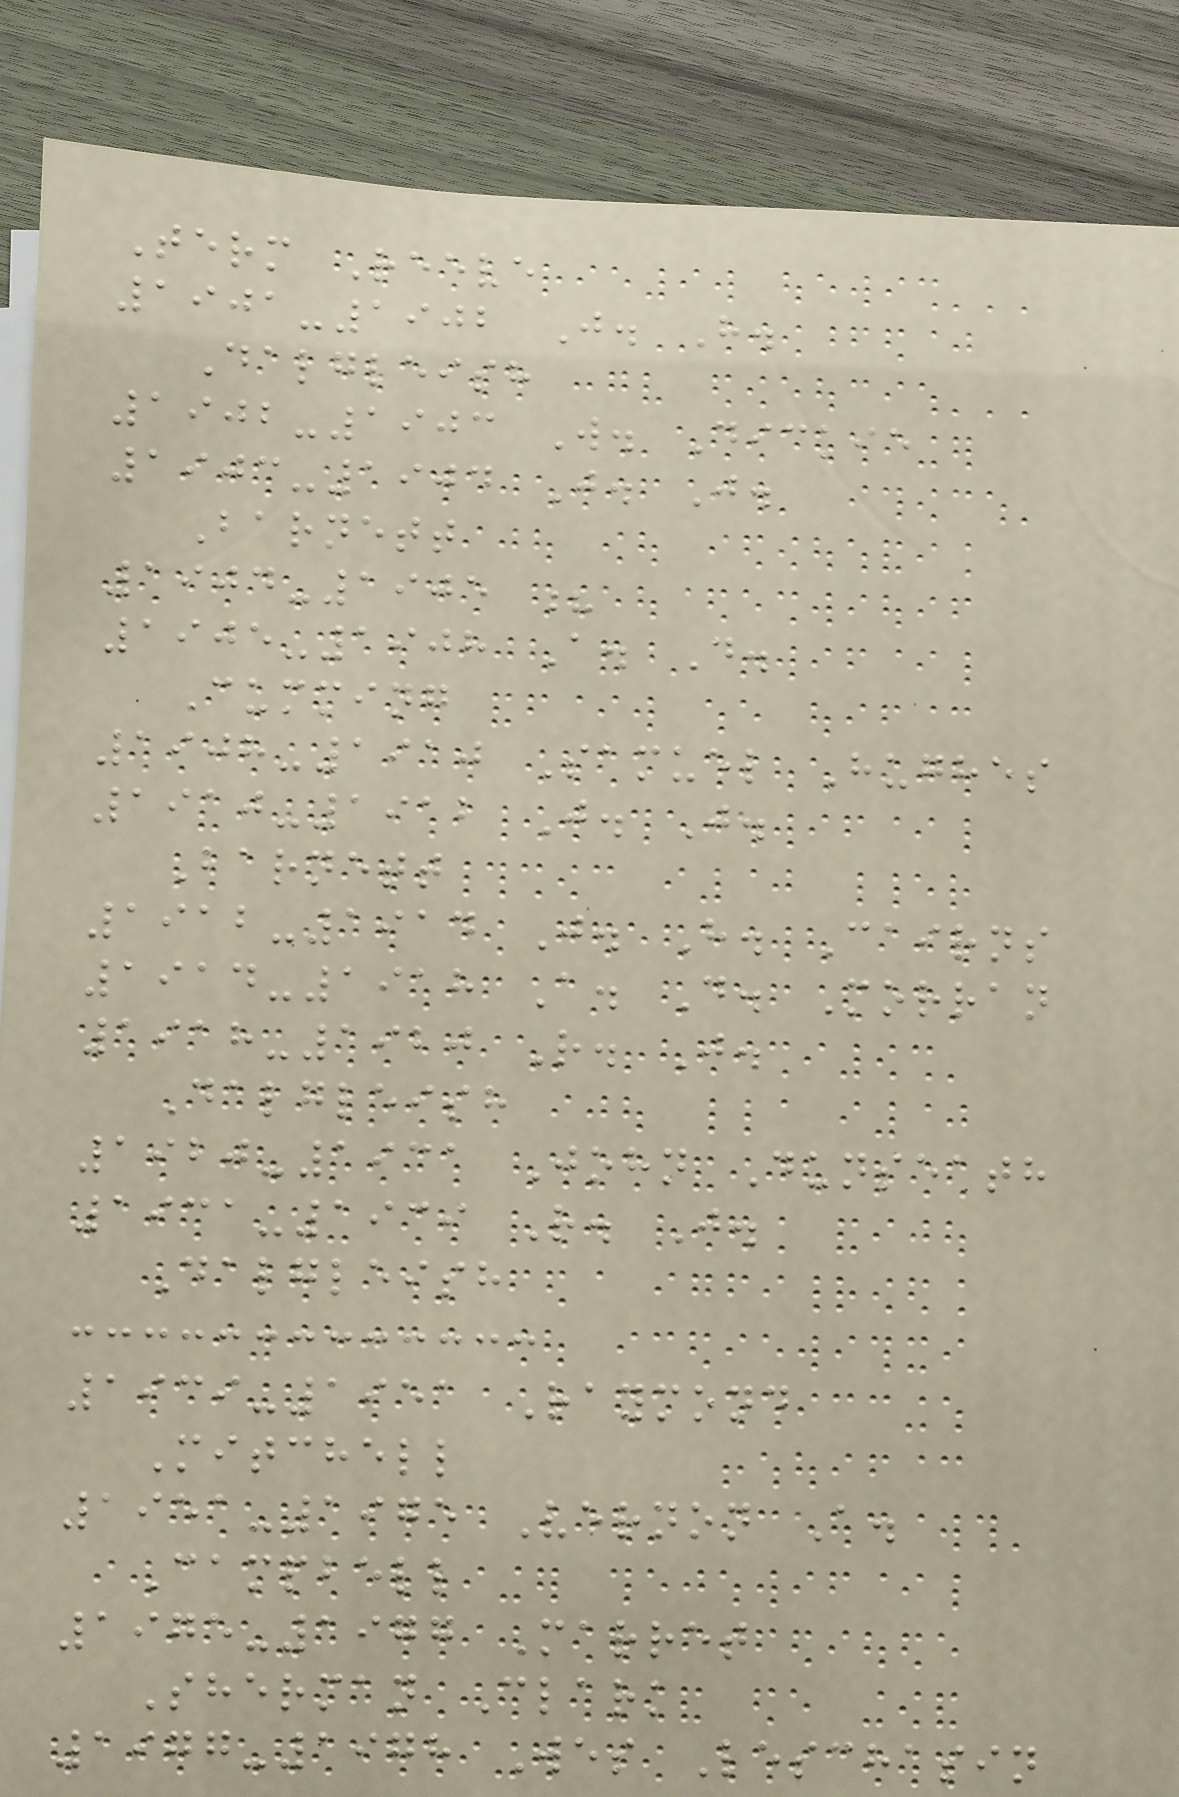Term Reeve
1901-1902 J. H.
Dalgleish
1902-1903 W. Dickie
1903-1904 J. J.
Barnett
1904-1905 ?
1905-1908 A. D.
Cumming
1908-1910 Samuel Hughes
1910-1912 J. J.
Barnett
1912-1914 J. H. Cairns
1914-1918 A. D. Morran
1918-1920 R. J.
Dalgleish
1920-1931 John Dunseath
1931-1939 R. J.
Dalgleish
1939-1951 Raymond
Mitchell
1951-1975 Vernon A.
Campbell
1975-1977 Marret
Sherman Clark
1977-1978 Wes Leschasin
